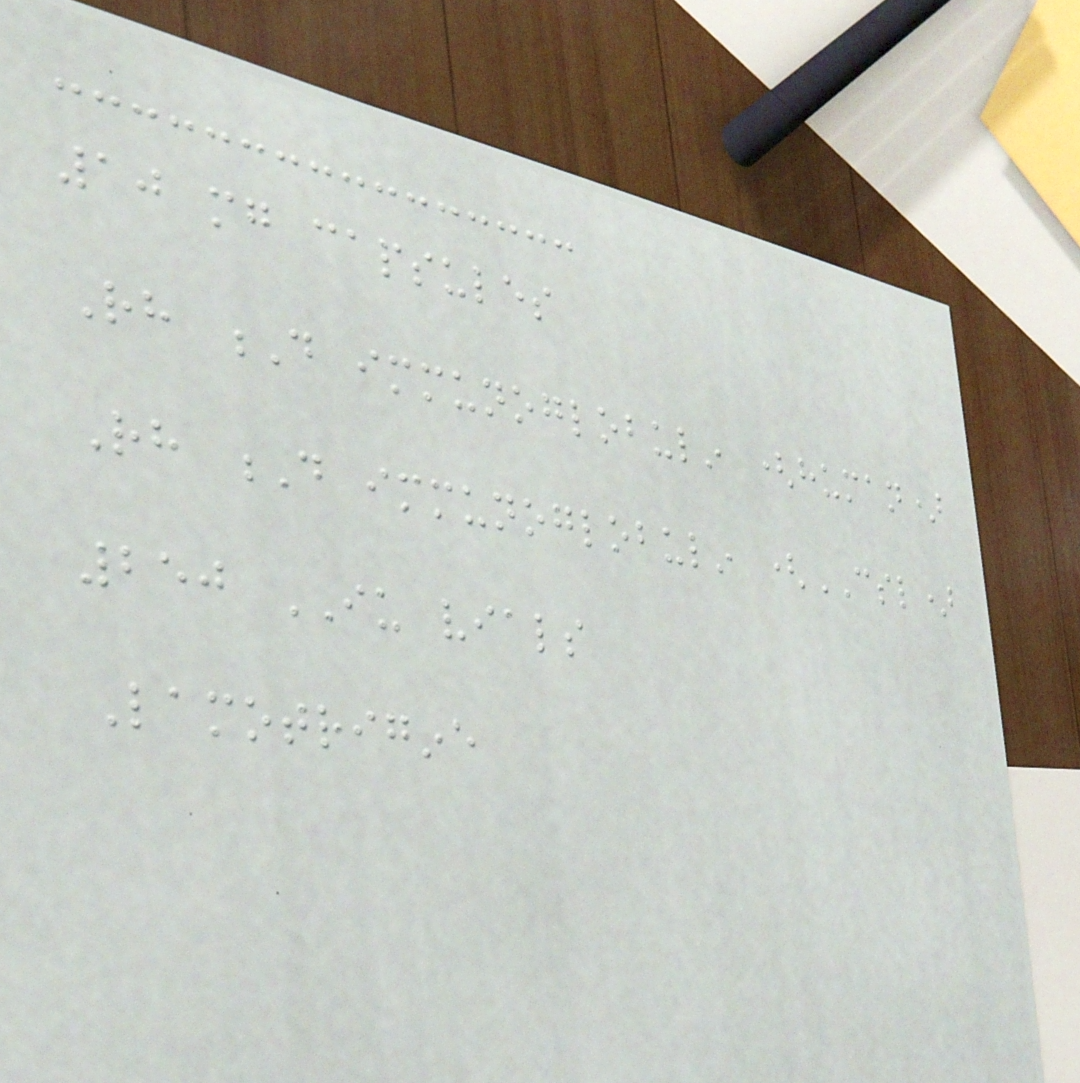10 mg capsules
Rh D immunoglobulin (human)
Rh D immunoglobulin (CSL)
250 IU vials
Lamotrigine
